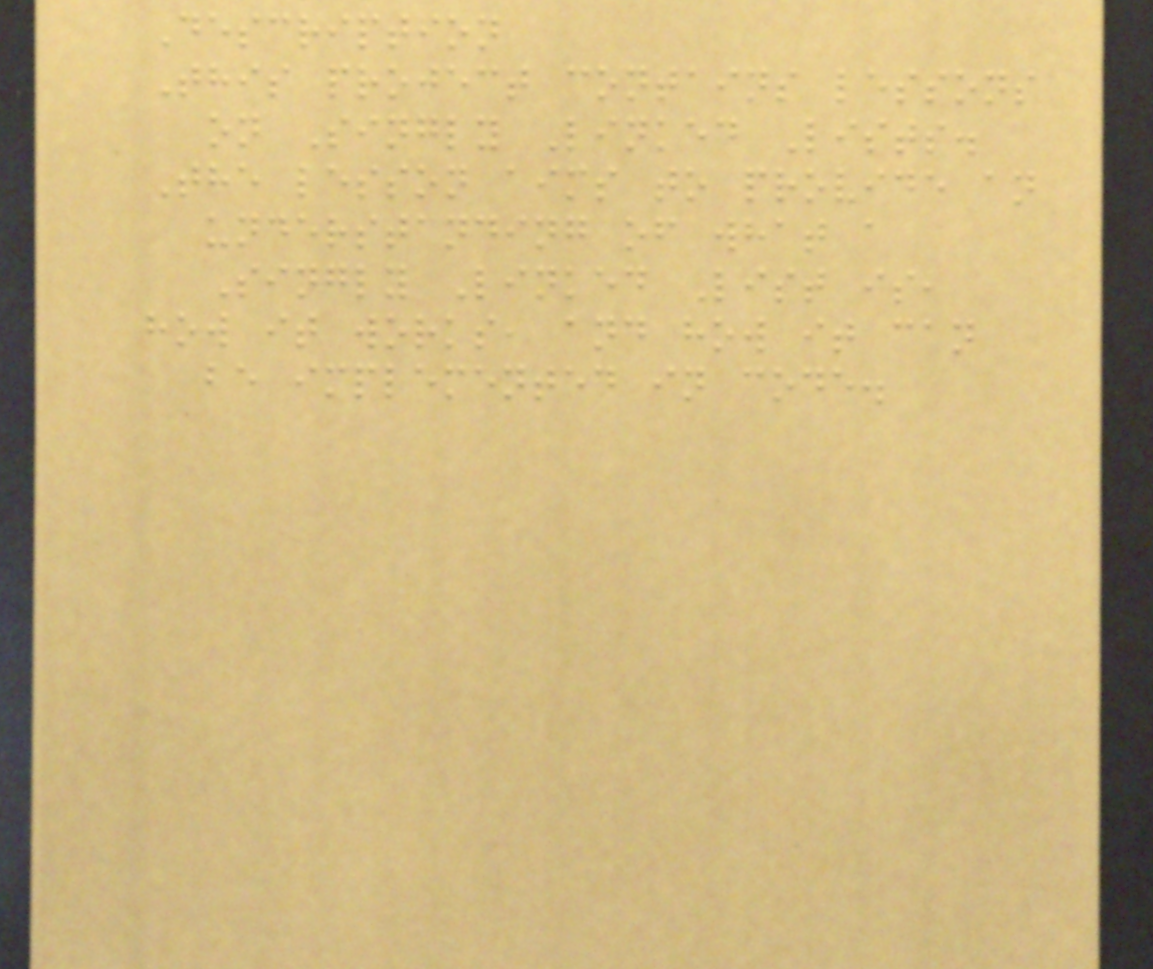Description
This project contains lessons
on Singly Linked Lists.
The lesson aims to provide an
understanding of what a
Singly Linked List is,
how it works, and how it can
be implemented in code.
